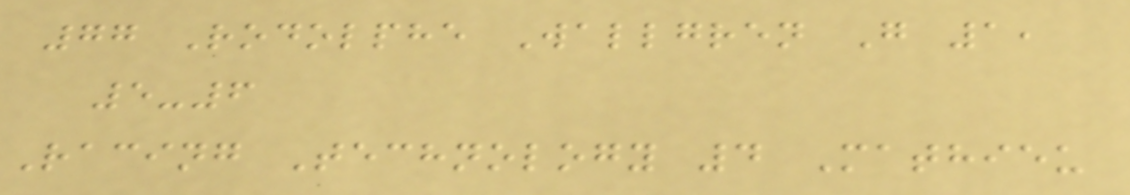77 Rodolphe Wallgren G 1,
5-6
Racing Technology 4 Mathieu
